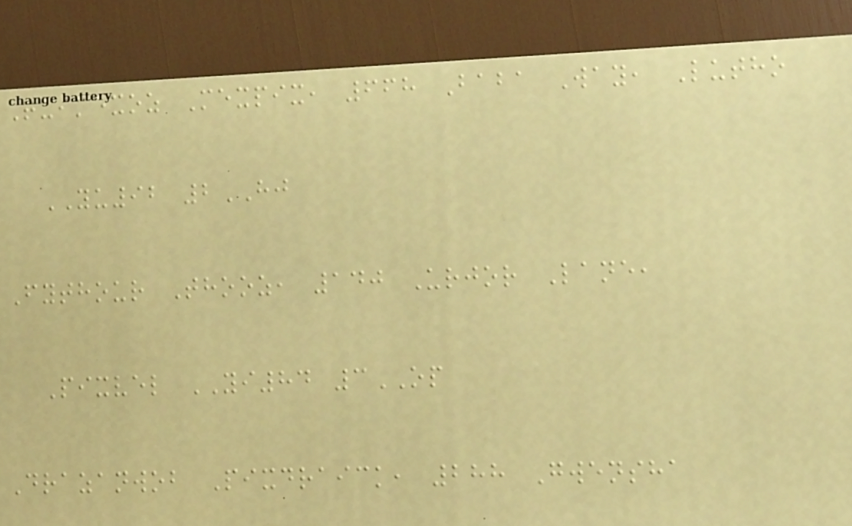Quimexoz Mexpix, 668 Baba Way, Lutho
YU92 2HJ
Fythour Thooz, 140 Urjor Lane,
Pixvel YI84 3OP
Drazanwob Pixdraick, 288 Gwensha
